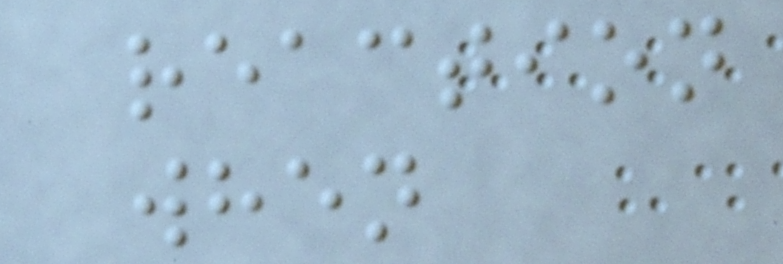reaction
when
